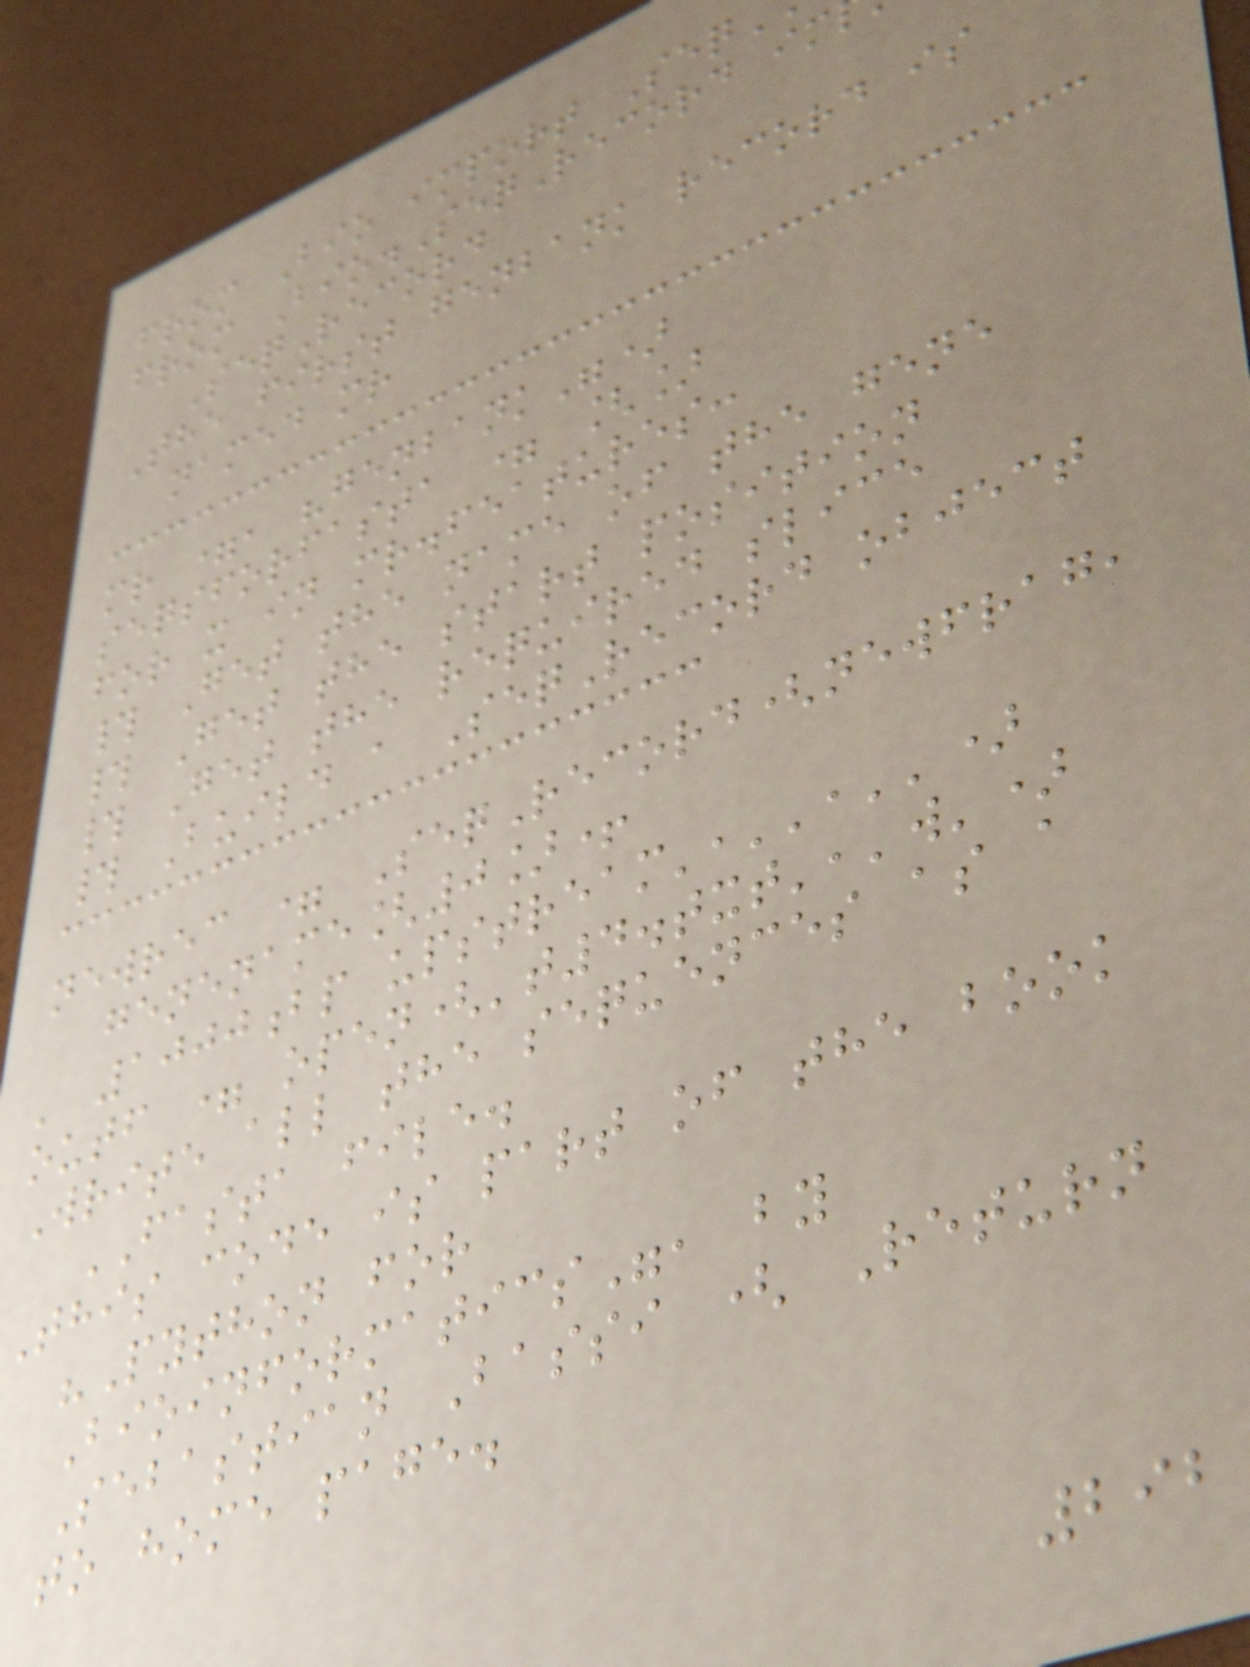from Bio import Seq
from Bio.SeqRecord im
SeqRecord
The first genbank record is
named mr
mr =, "genbank")
seqsforfasta = []
for x in mr.features:
# Get the name of the gene
# Get the start position
# Get the required slice
# Build a SeqRecord object
newrec = SeqRecord(newfrag,
genename[0]+
' 1000bp upstream','','')
outf = open('t4.txt','w')
Write all the sequences as a
FASTA file.
This code is part of the book
"Python for
Bioinformatics", by
Sebastian Bassi ( Return
to home page.
292
